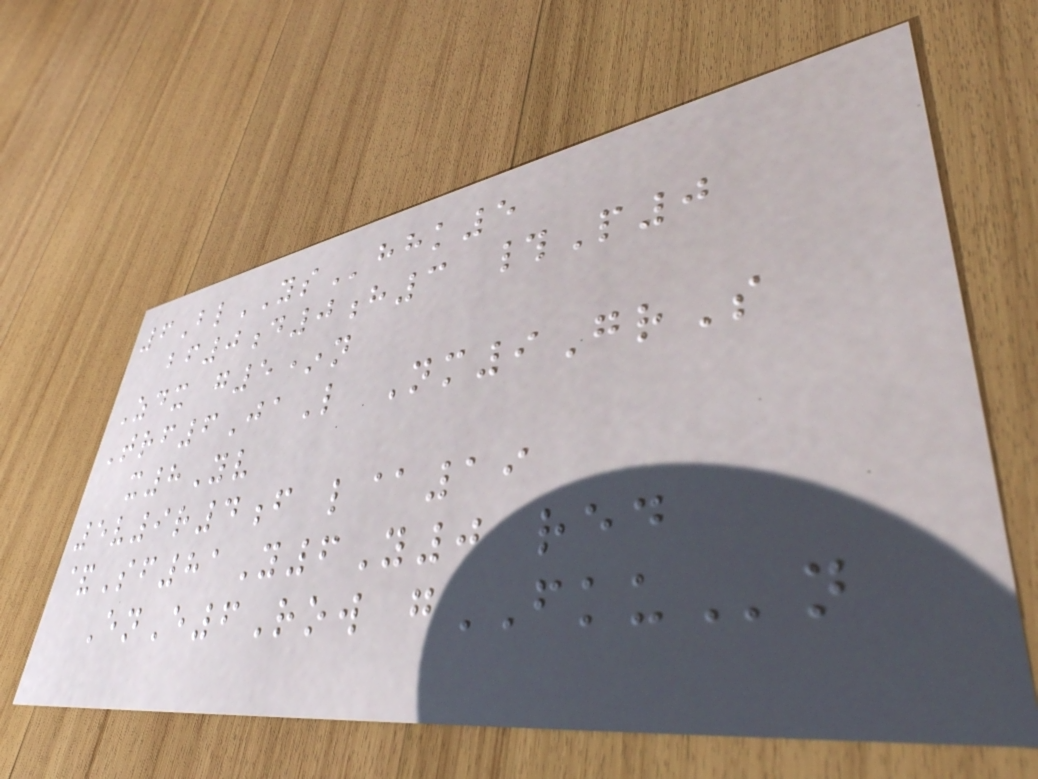6BlYShhk5
bf0d0h3 #P0
Zdx g5*n
Trf6JaL Nm9GrS
x8Yv
5v9r4f l@19
&Sf81Y6Y0 red
EnE6Row gFKUn
